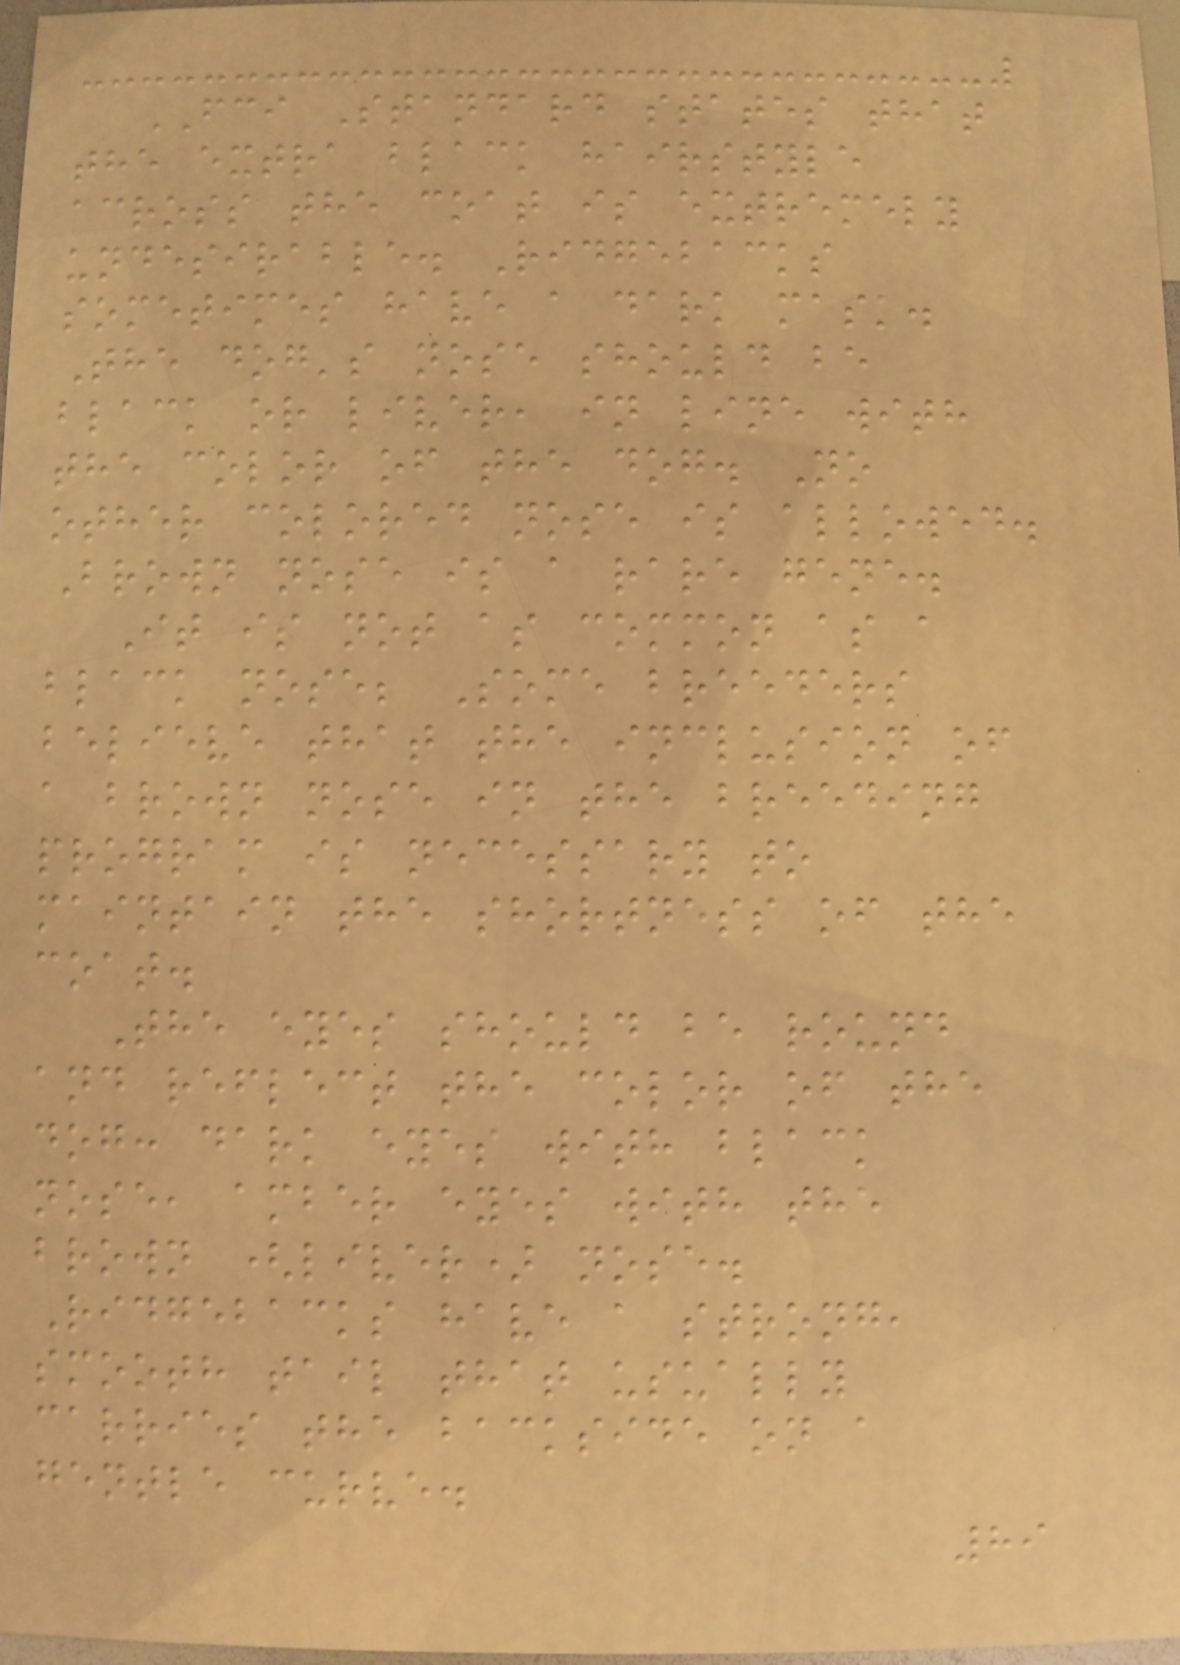FCI Standard states that
the extra black hairstyle
across the coat is extremely
undesirable. Ridgebacks
sometimes have a dark mask.
The dog's nose should be
black or liver, in line with
the color of the dog. No
other colored nose is allowed.
Brown nose is a rare gene.
It is not as common as a
black nose; Some breeders
believe that the inclusion of
a brown nose in the breeding
program is necessary to
maintain the shortness of the
coat.
The eyes should be round
and reflect the color of the
dog: dark eyes with black
nose, amber eyes with the
brown (liver) nose.
Ridgebacks have a strong,
smooth tail that usually
carries the backside on a
gentle curve.
89
